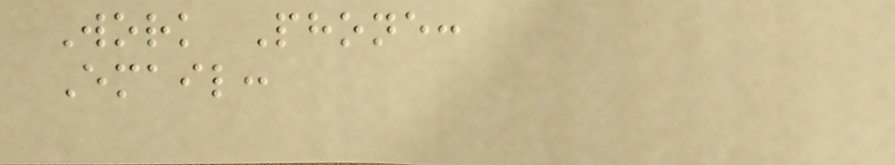Work Phone:
Email:
